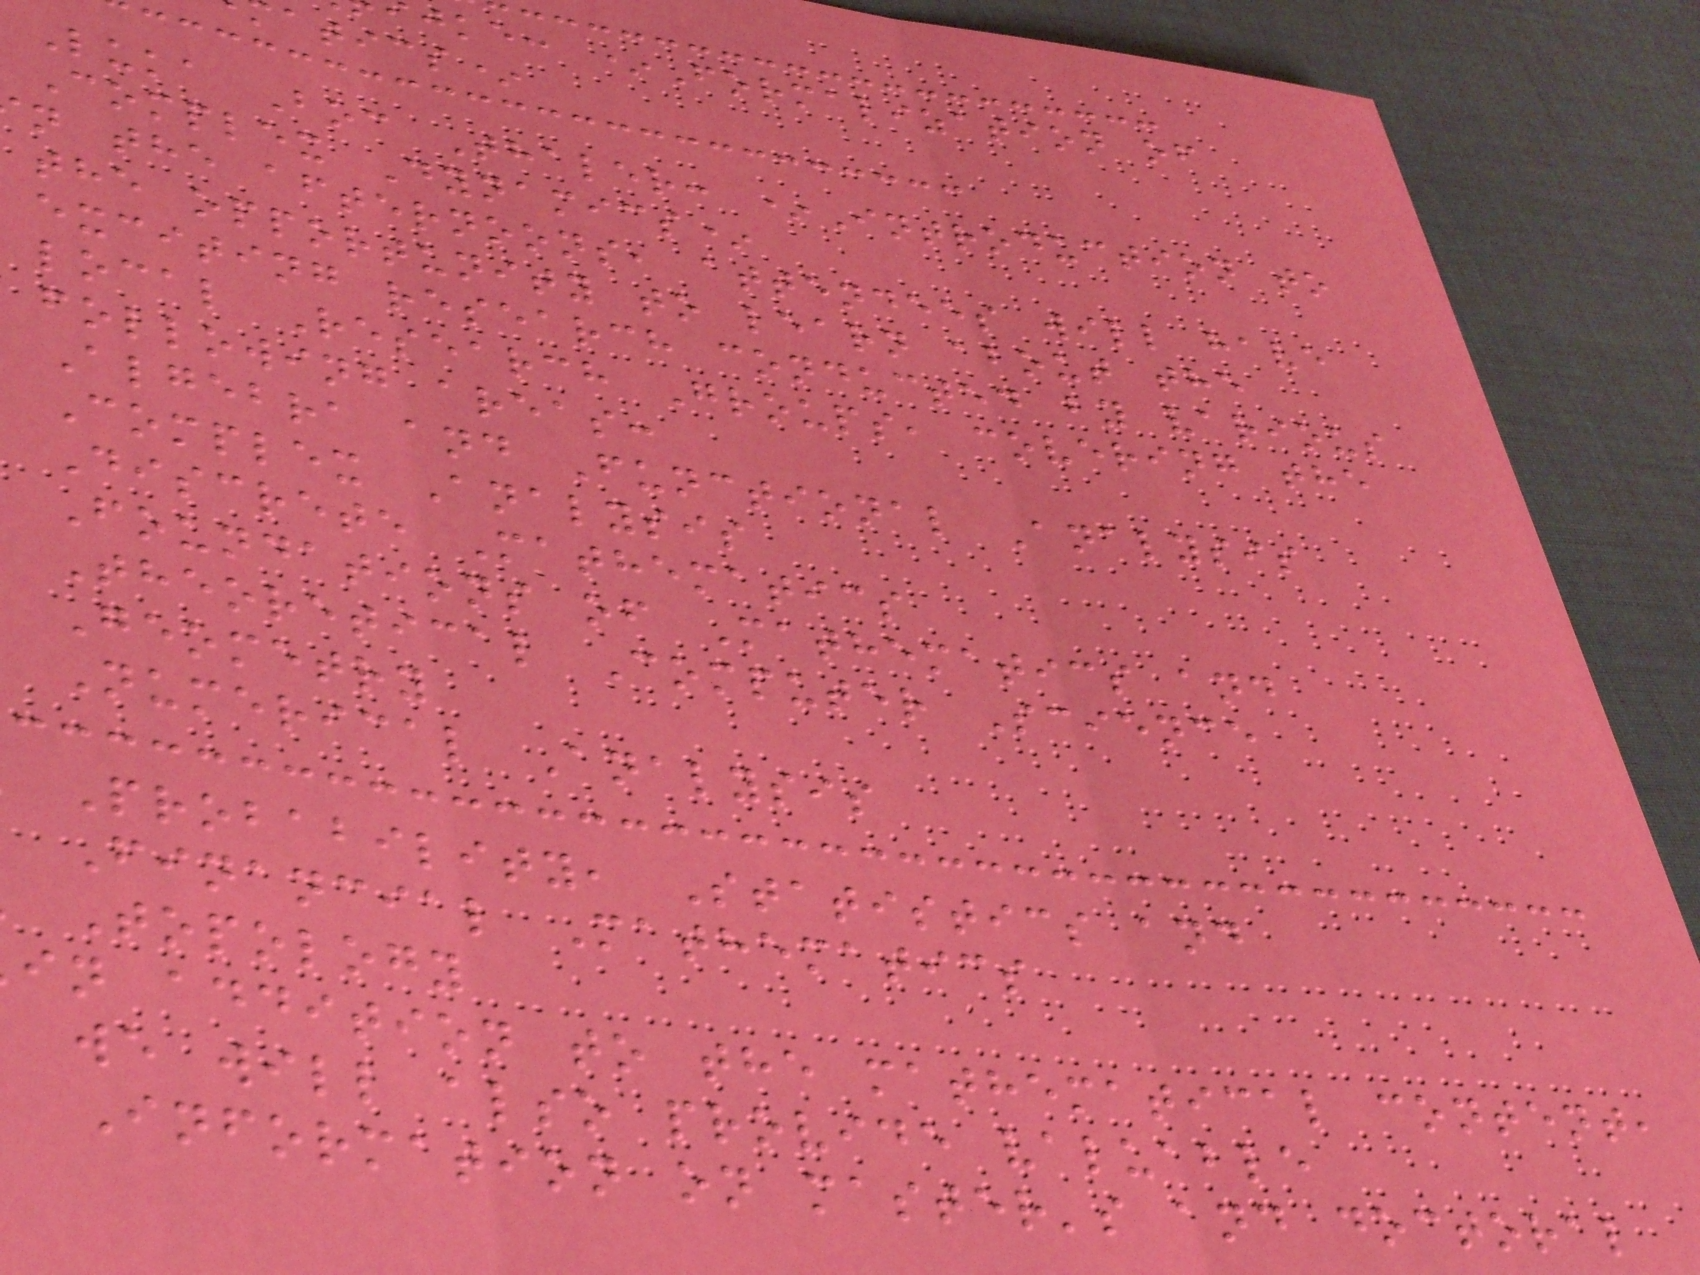jke: *Formalization of
atics*
Luka Boc Thaler: *Introduction to
Complex Dynamics*
n the afternoons, attendees will have
the opportunity to learn about the
exciting research conducted by various
local Research Groups, covering the
following areas:
Algebra and Functional Analysis
Complex Analysis
Discrete Mathematics
Foundations of Mathematics and
Theoretical Computer Science
Geometry
Numerical Analysis
Probability, Statistics and
Financial Mathematics
Topology
in addition to the mathematical content,
we will also provide valuable
Information on master's and doctoral
